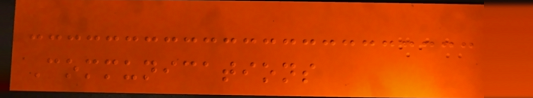Communications
